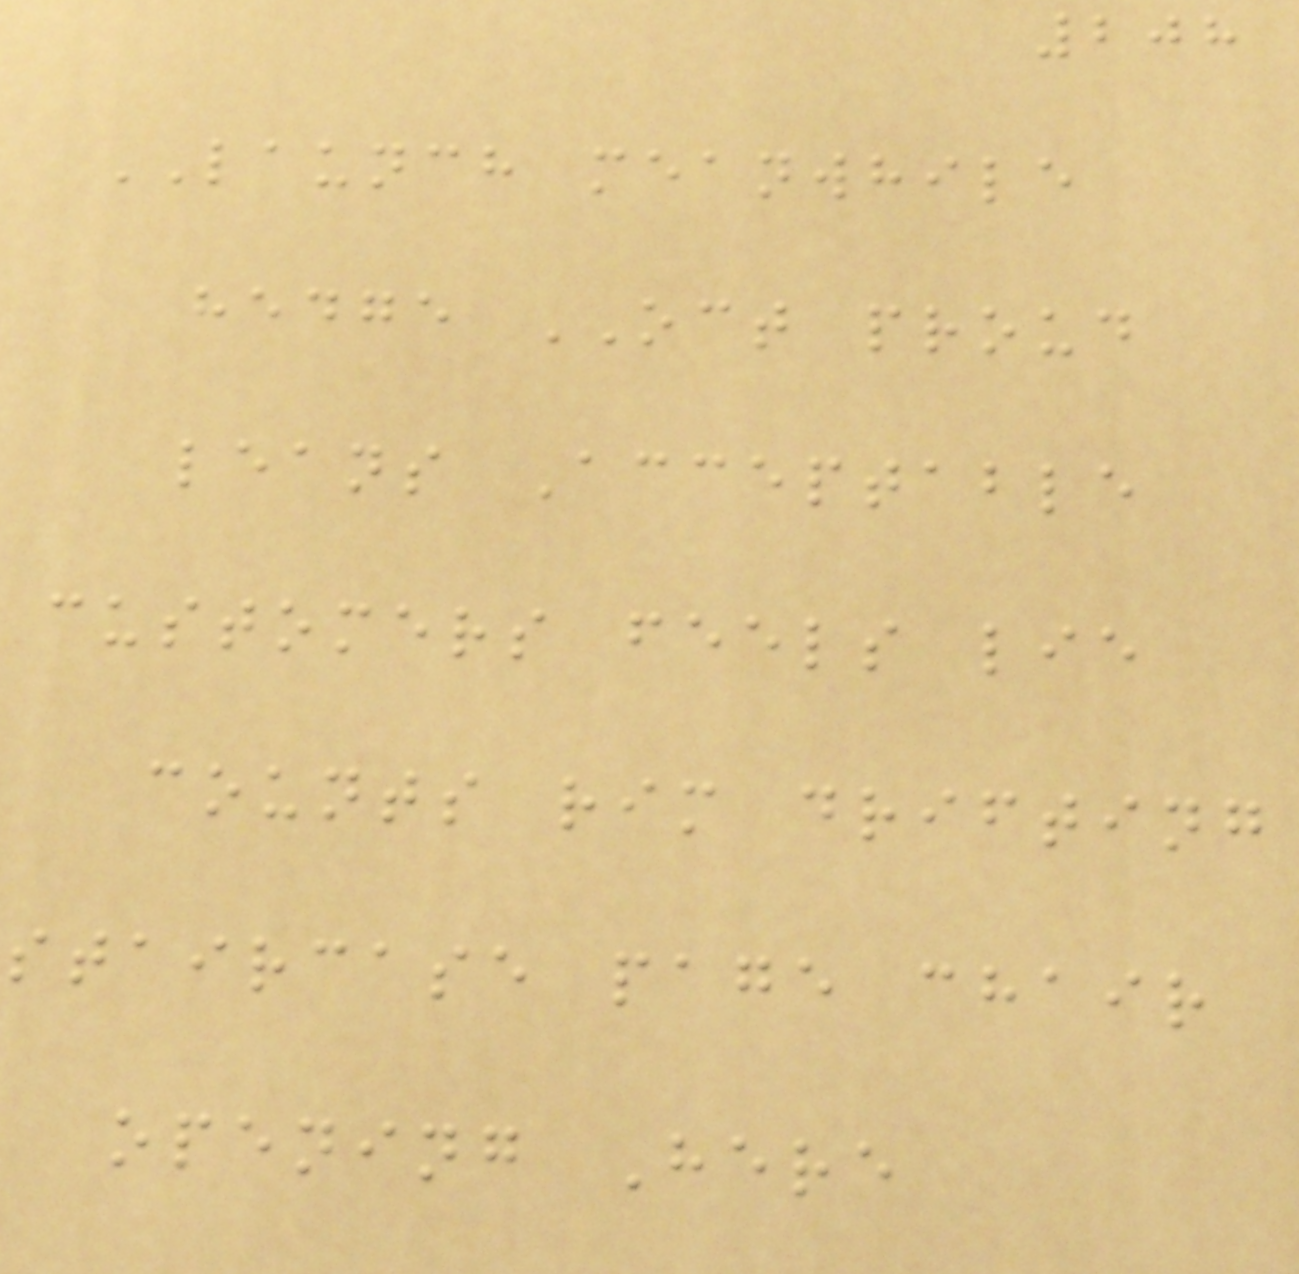208
LAUNCH meanwhile
hedge OCT proud
leans Acceptable
customers feels lie
counts rim drifting
staircase page chair
opening Here
